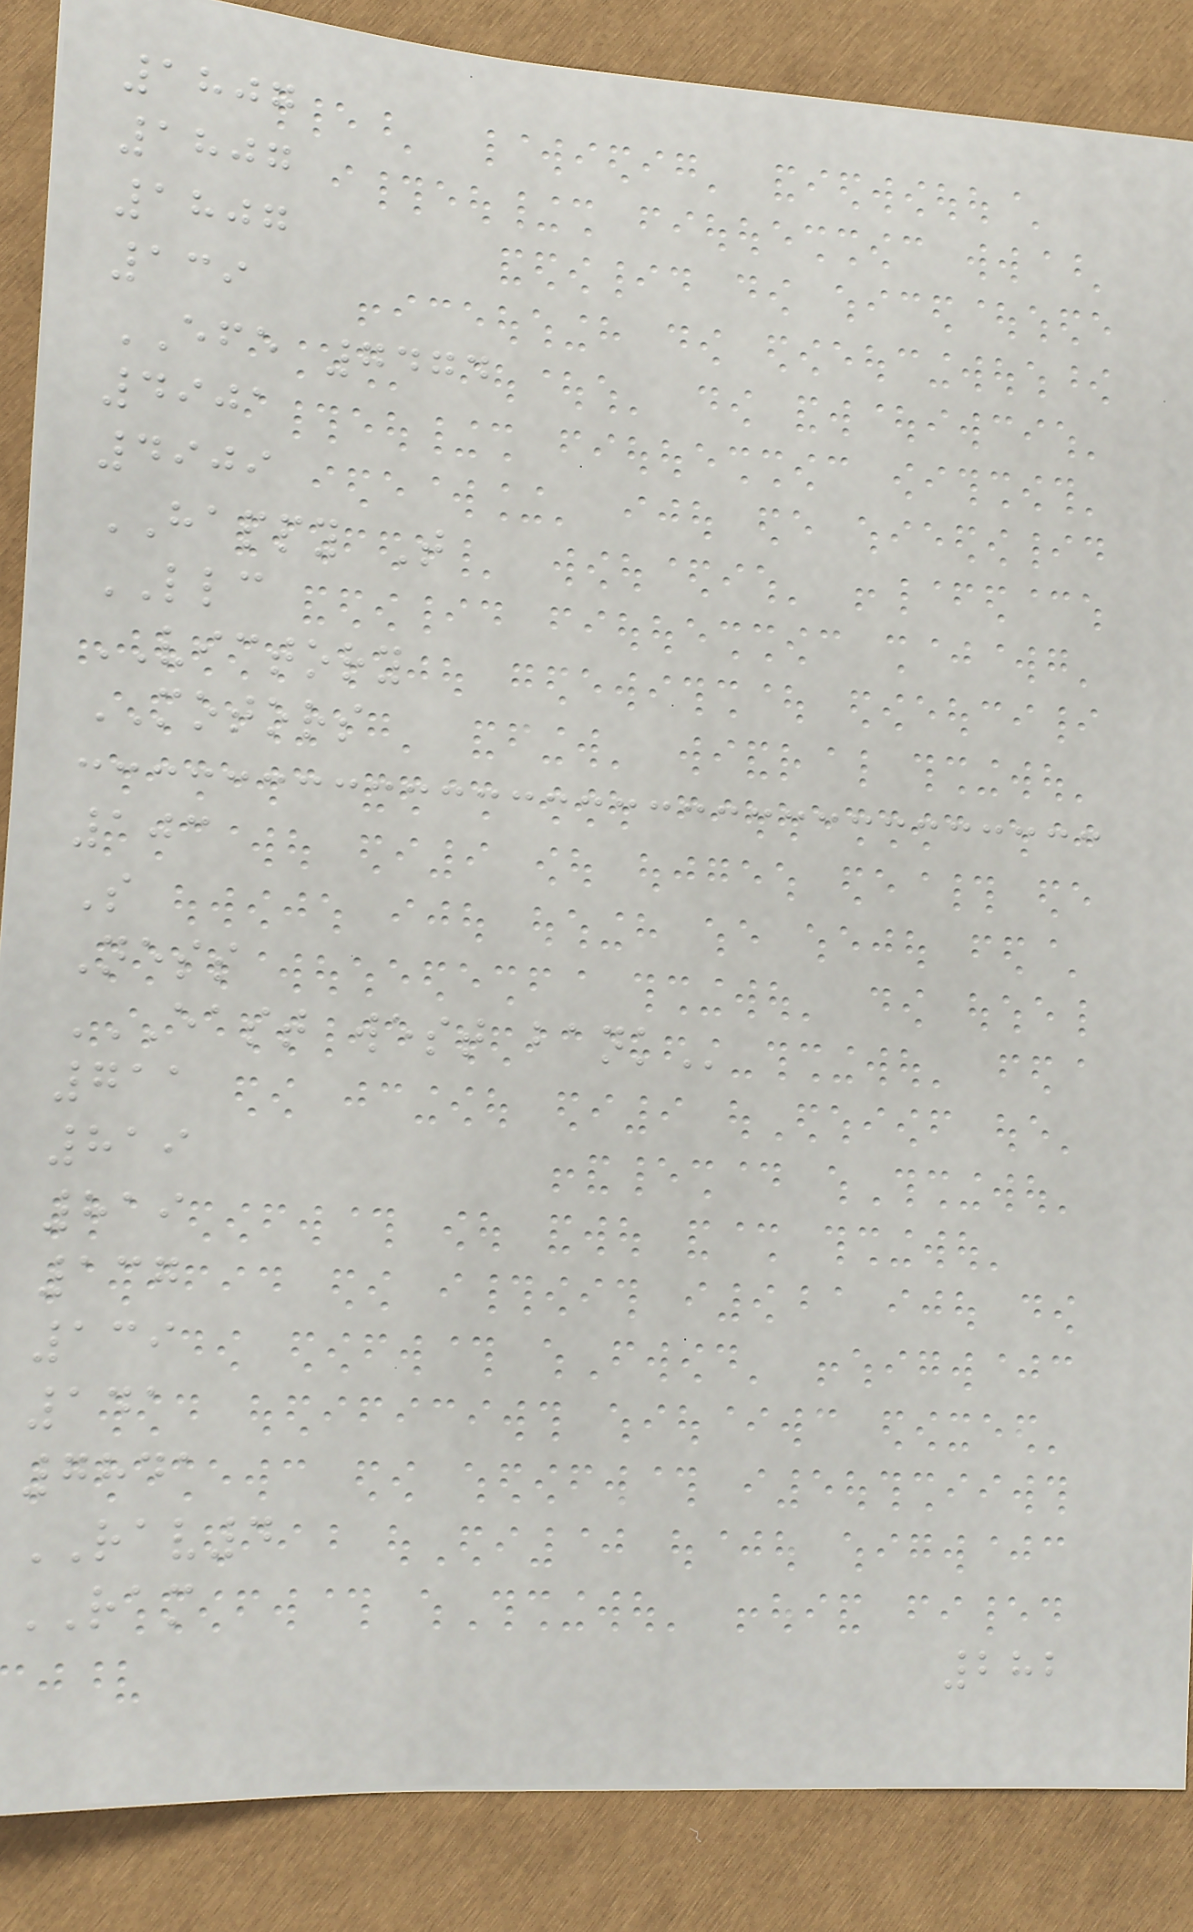1807
1807
1807
139
EFE 7474
4901
4909
HAPPY T
LLC
VICTORY
MOTORS
103
S
Ness
EAST WEST BANK
711
819
819
137
139
141
7841
RAV4
RAM
282
